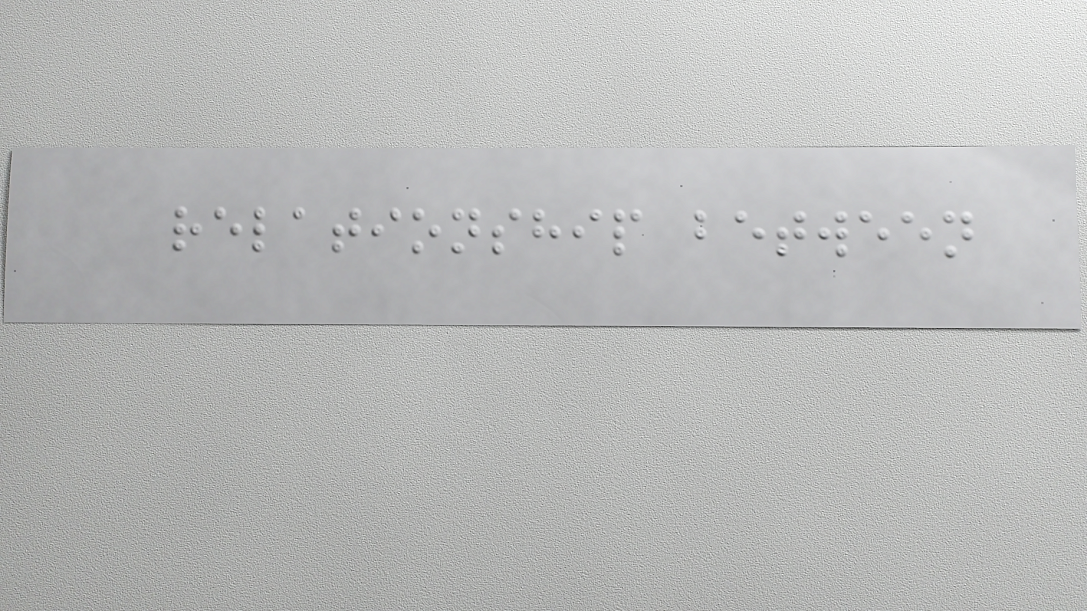relationship between
